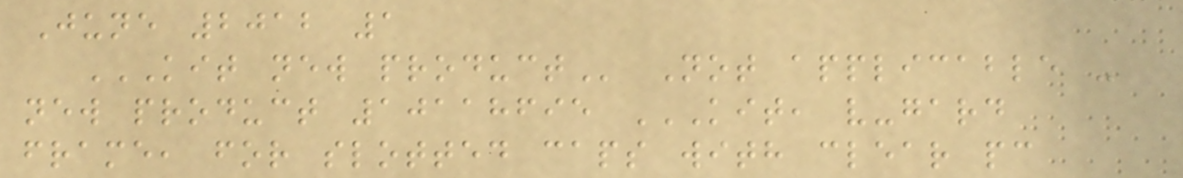June 2012 1
KIT NEW PRODUCT Not applicable -
new product 10118695 KIT, V-GARD
FRAME, FOR SLOTTED CAPS WITH CLEAR PC
